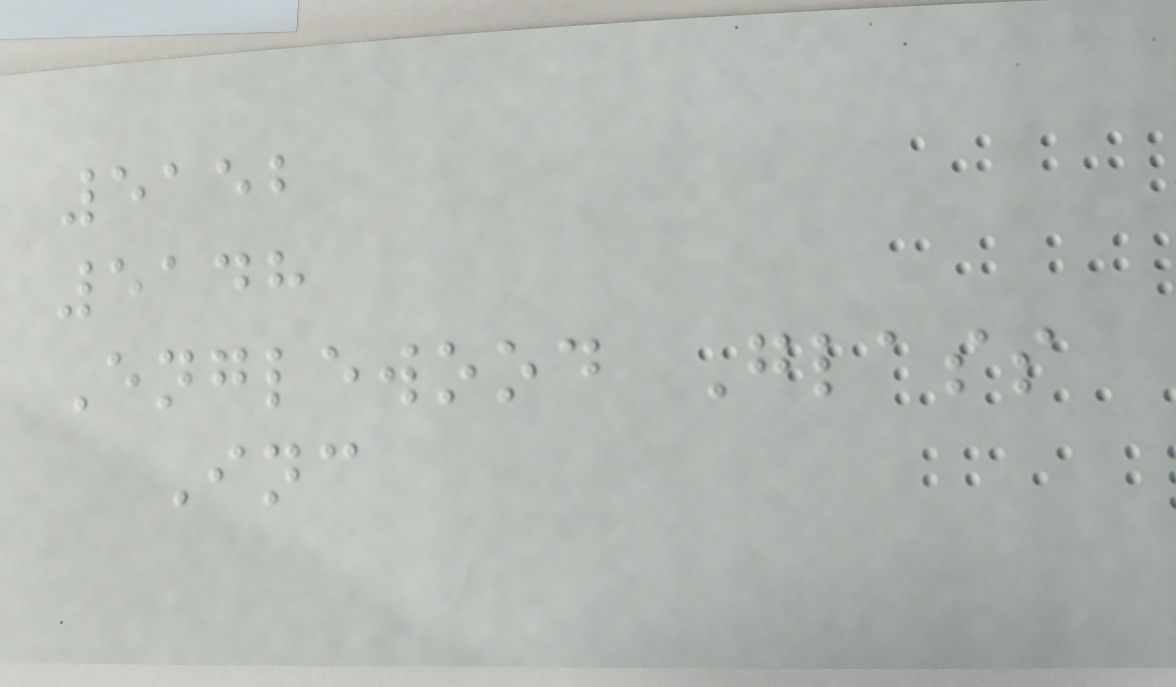5152
5148
Englewood Glass
Inc
